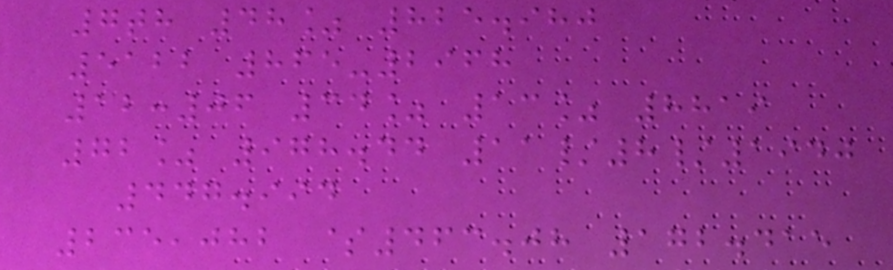7th 48% 825.980
5122 865-2968
12:06 34% 13% 8819
72% 978.44 11/8/1940
447.994
235,082 $463.08 172.415
